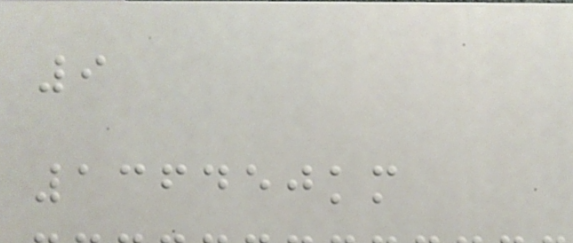9
136450km
